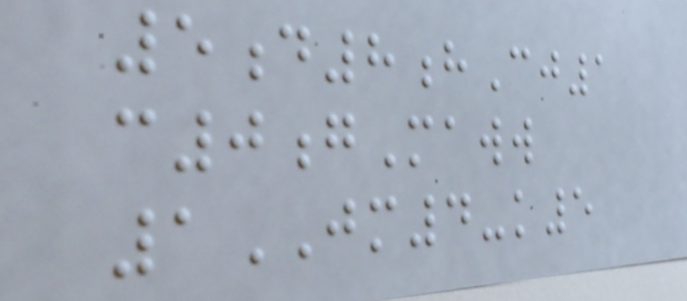5d8hCj1
c0gMaww
1JM4-k5
